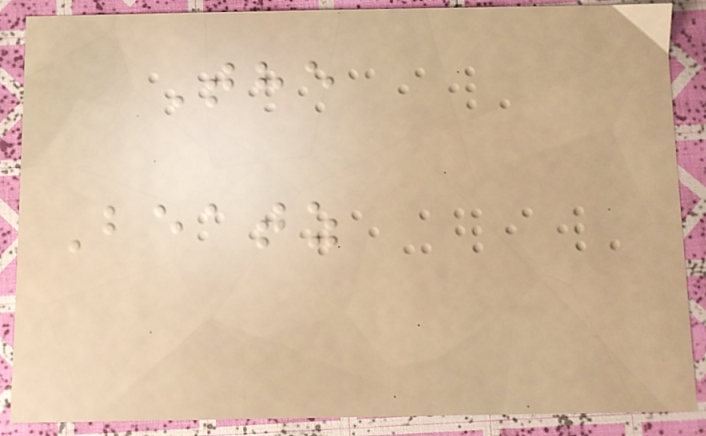The
Beatz
